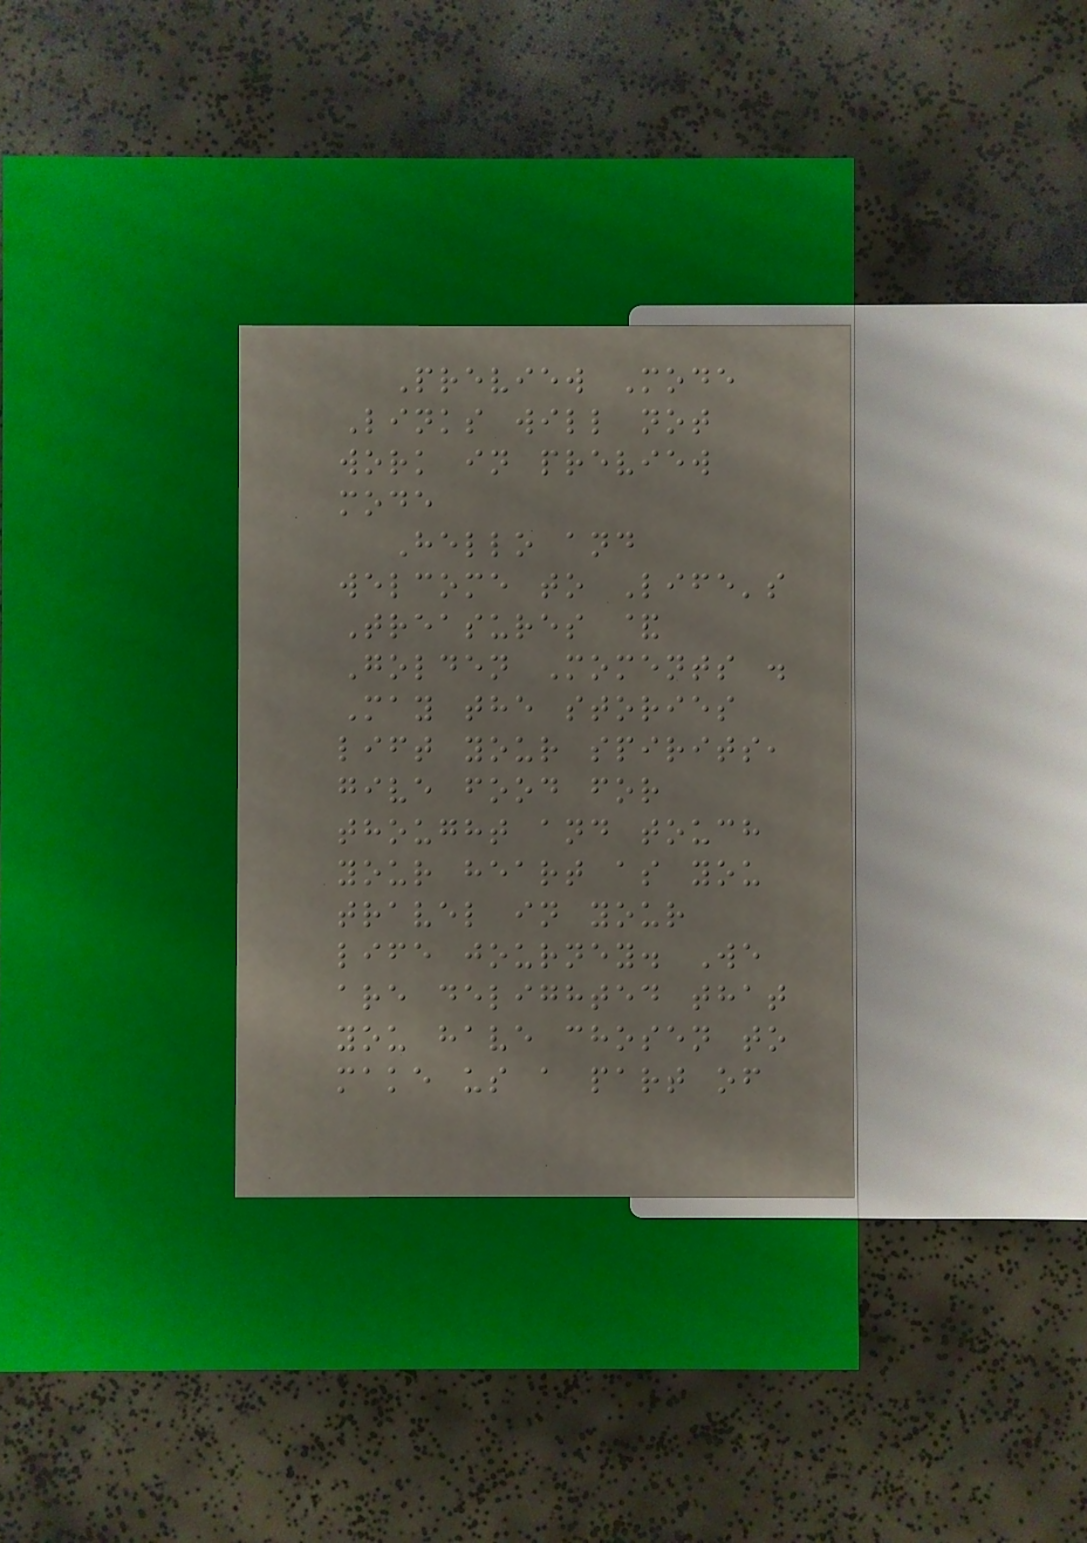Preview Mode
Links will not
work in preview
mode
Hello and
welcome to Life's
Treasures &
Golden Moments .
May the stories
lift your spirits,
give food for
thought and touch
your heart as you
travel in your
life journey. We
are delighted that
you have chosen to
make us a part of
